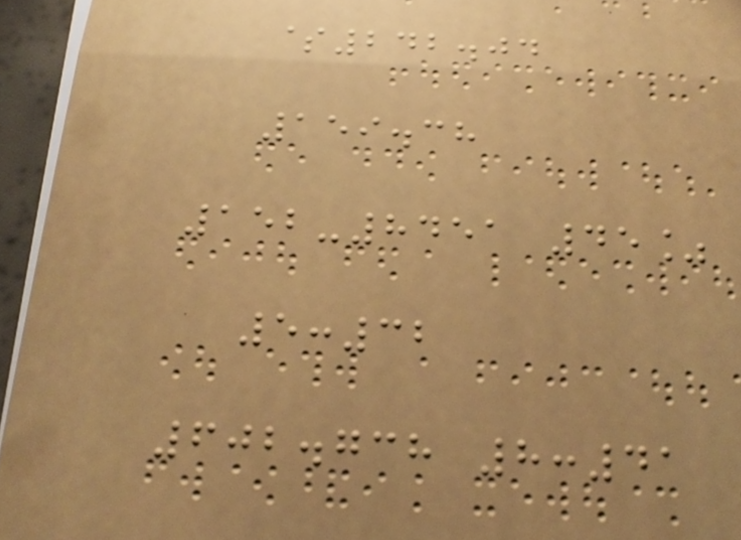$242.04
159.38
152-8451 45%
5:32
602.738 8:41
